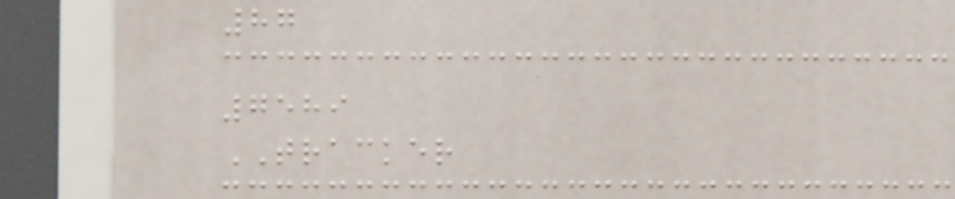87
7589
TRACKER
